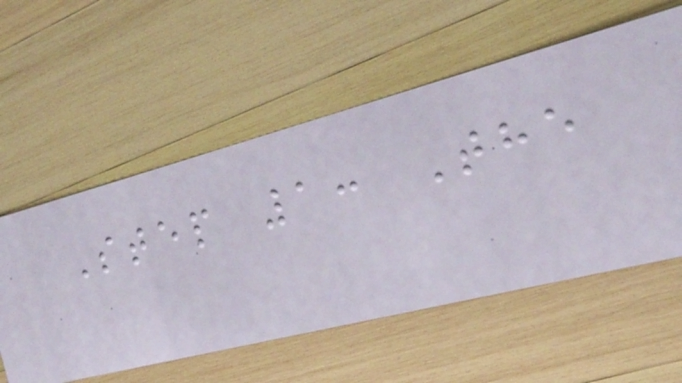Step 1: The
